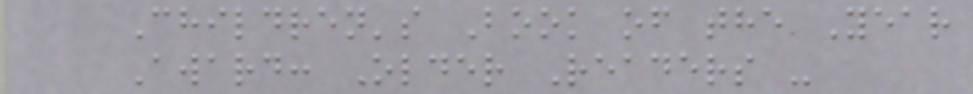Children's Book of the Year
Award: Older Readers -
